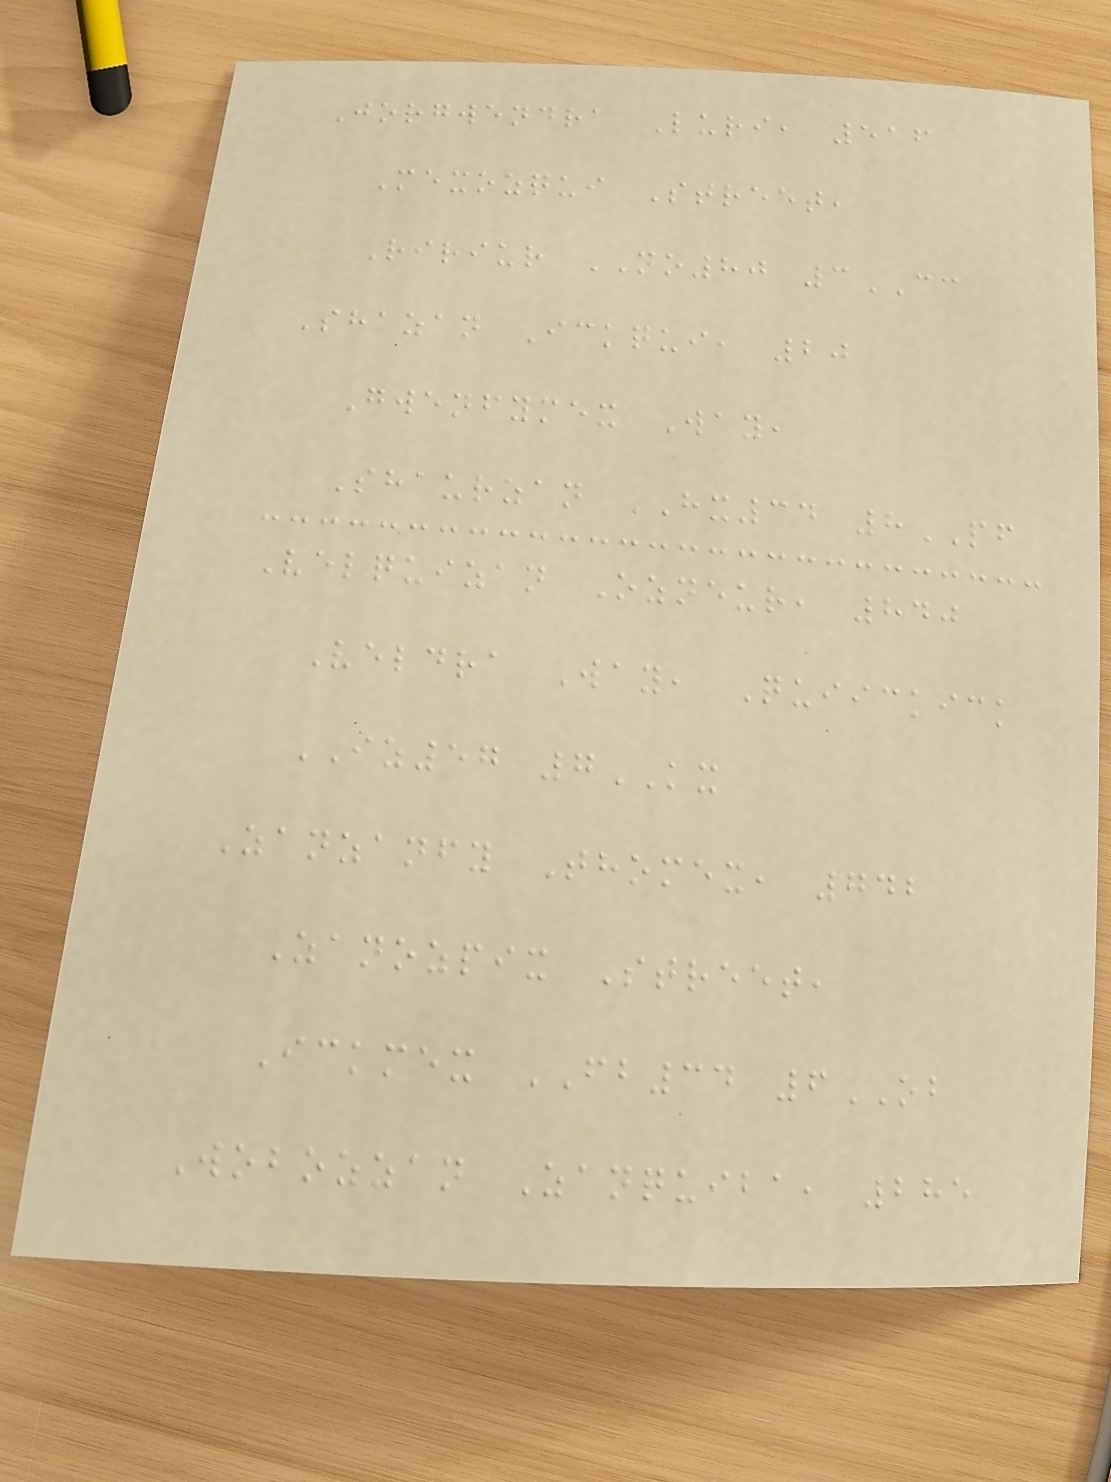Jorgwendra Luri, 516
Mexozqui Street,
Ririur NO80 3CC
Shazan Ickqui, 20
Gwenfymex Way,
Shaurzan HX34 8PF
Velquizan Ozneur, 840
Veldra Way, Quiickick
IZ57 7KX
Zanzanfy Thomex, 742
Zanozpix Street,
Ickmex FB34 6OB
Wobozzan Zanquiba, 285
